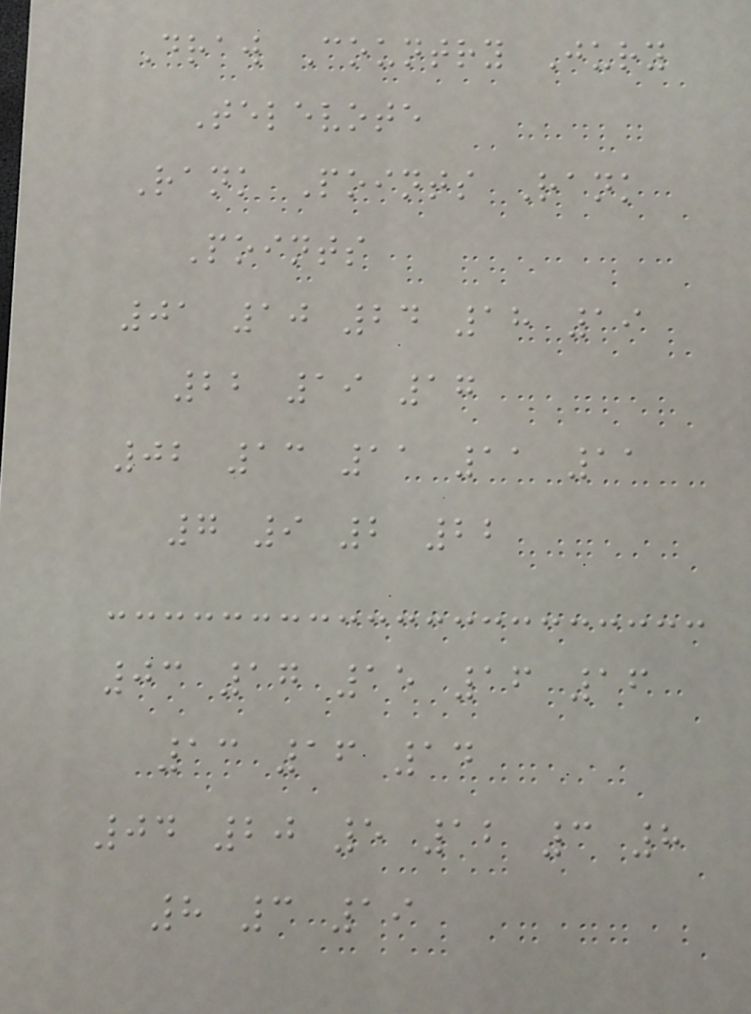Draw Country Jury
Televote
Rank Points Rank
Points
01 10 24 18 19
22 19 17
02 13 11 11 11
7 9 2 22
03 17 15 16 16
13 16 14
04 20 5 12 3 8
8 3 19
